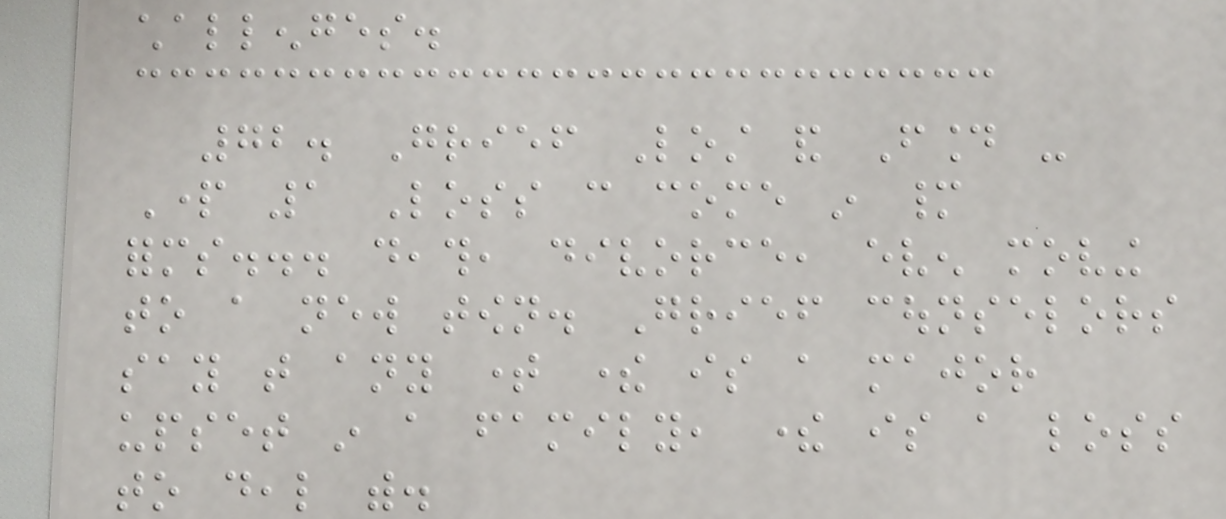challenges.
72. Grief Lost and Found -
Part 1 Loss can come in many
forms... death, divorce, even moving
to a new town. Grief counselors
say that any time there is a major
upset in a family, there is a loss
to deal with.
